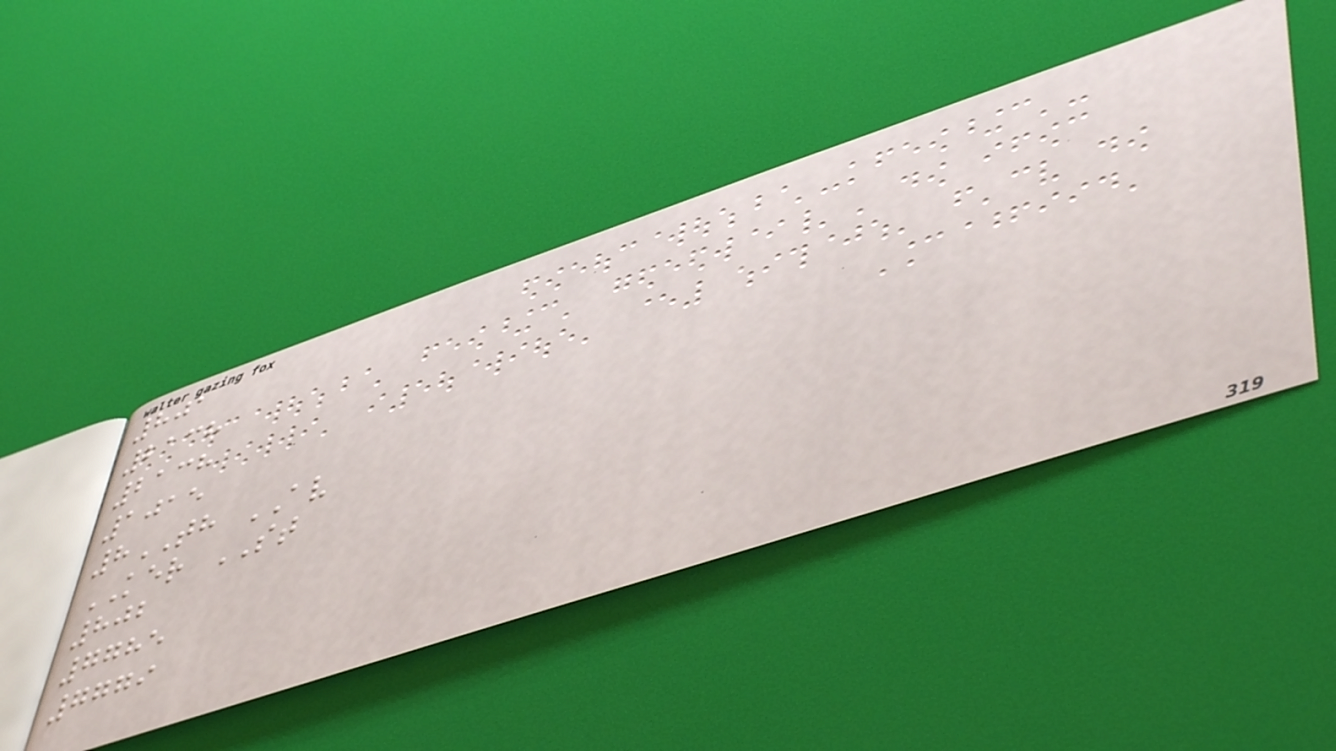801
2138
2138
1015
8TH AV
KER ST
802
7785
7779
